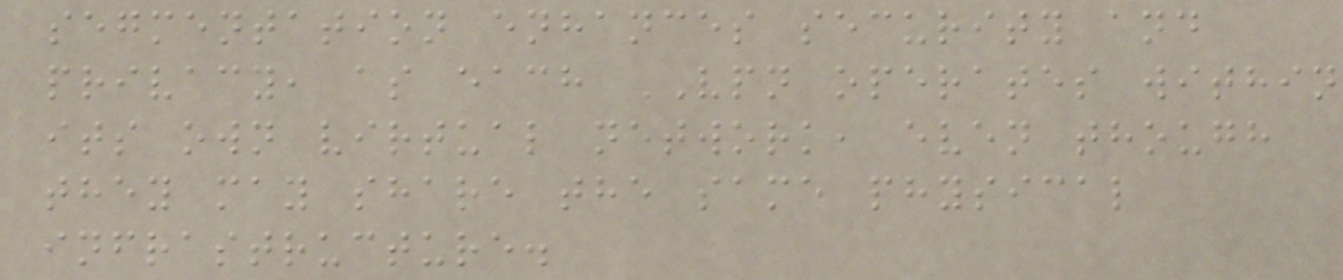segmentation enhances security and
privacy, as each VPN operates within
its own virtual network, even though
they may share the same physical
infrastructure.
